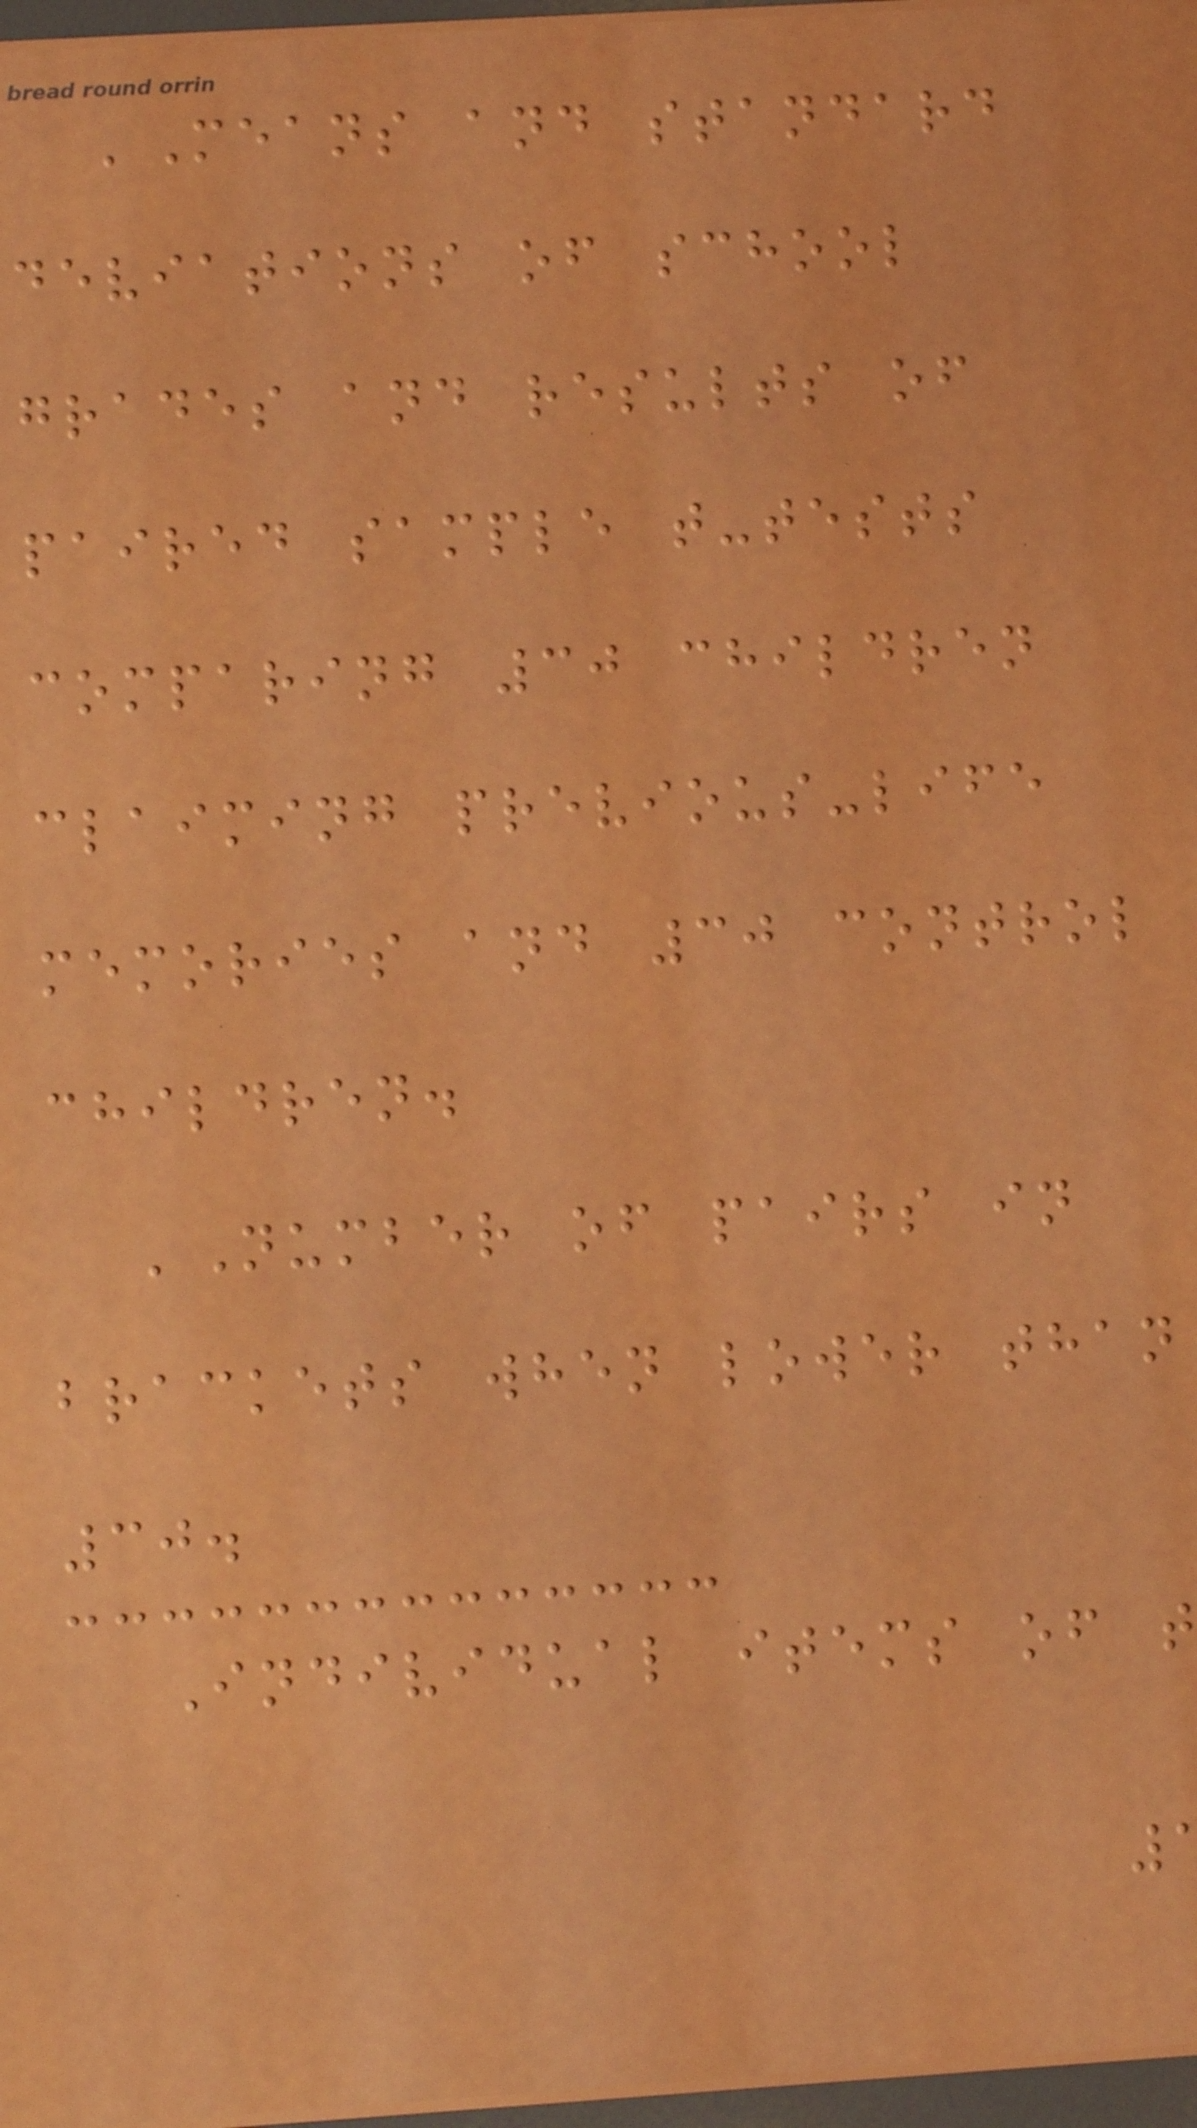'Means and standard
deviations of school
grades and results of
paired sample t-tests
comparing 30 children
claiming previous-life
memories and 30 control
children.
'Number of pairs in
brackets when lower than
30.
Individual items of t
